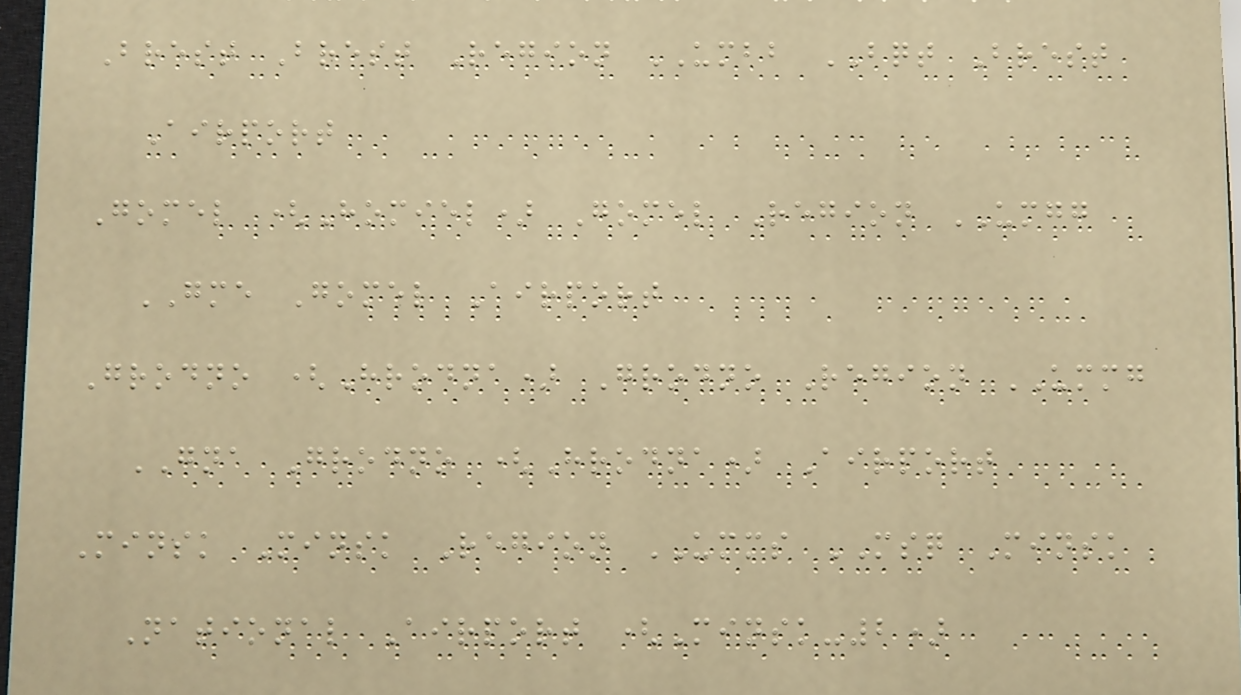Brest Brest Region UMBB BQT Brest
Airport
Gomel (Homiel) Gomel Region UMGG
GME Gomel Airport
Grodno (Hrodna) Grodno Region UMMG
GNA Grodno (Hrodna) Airport
Minsk Minsk Region UMMS MSQ Minsk
National Airport (Minsk-2)
